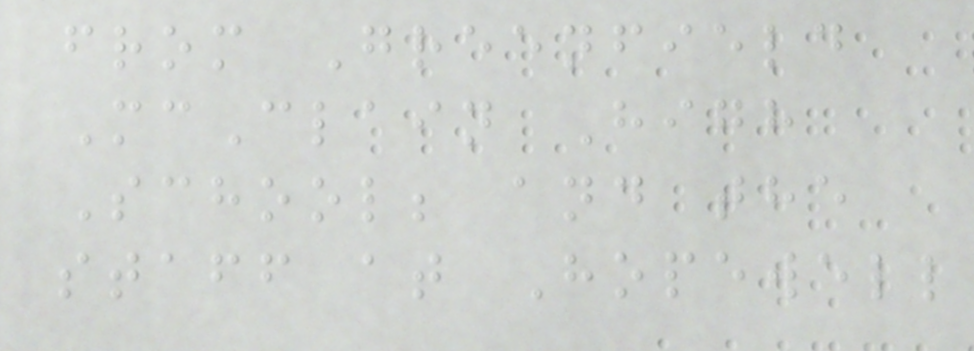from Greenfield
McClain High
School; and the
staff at Hopewell
